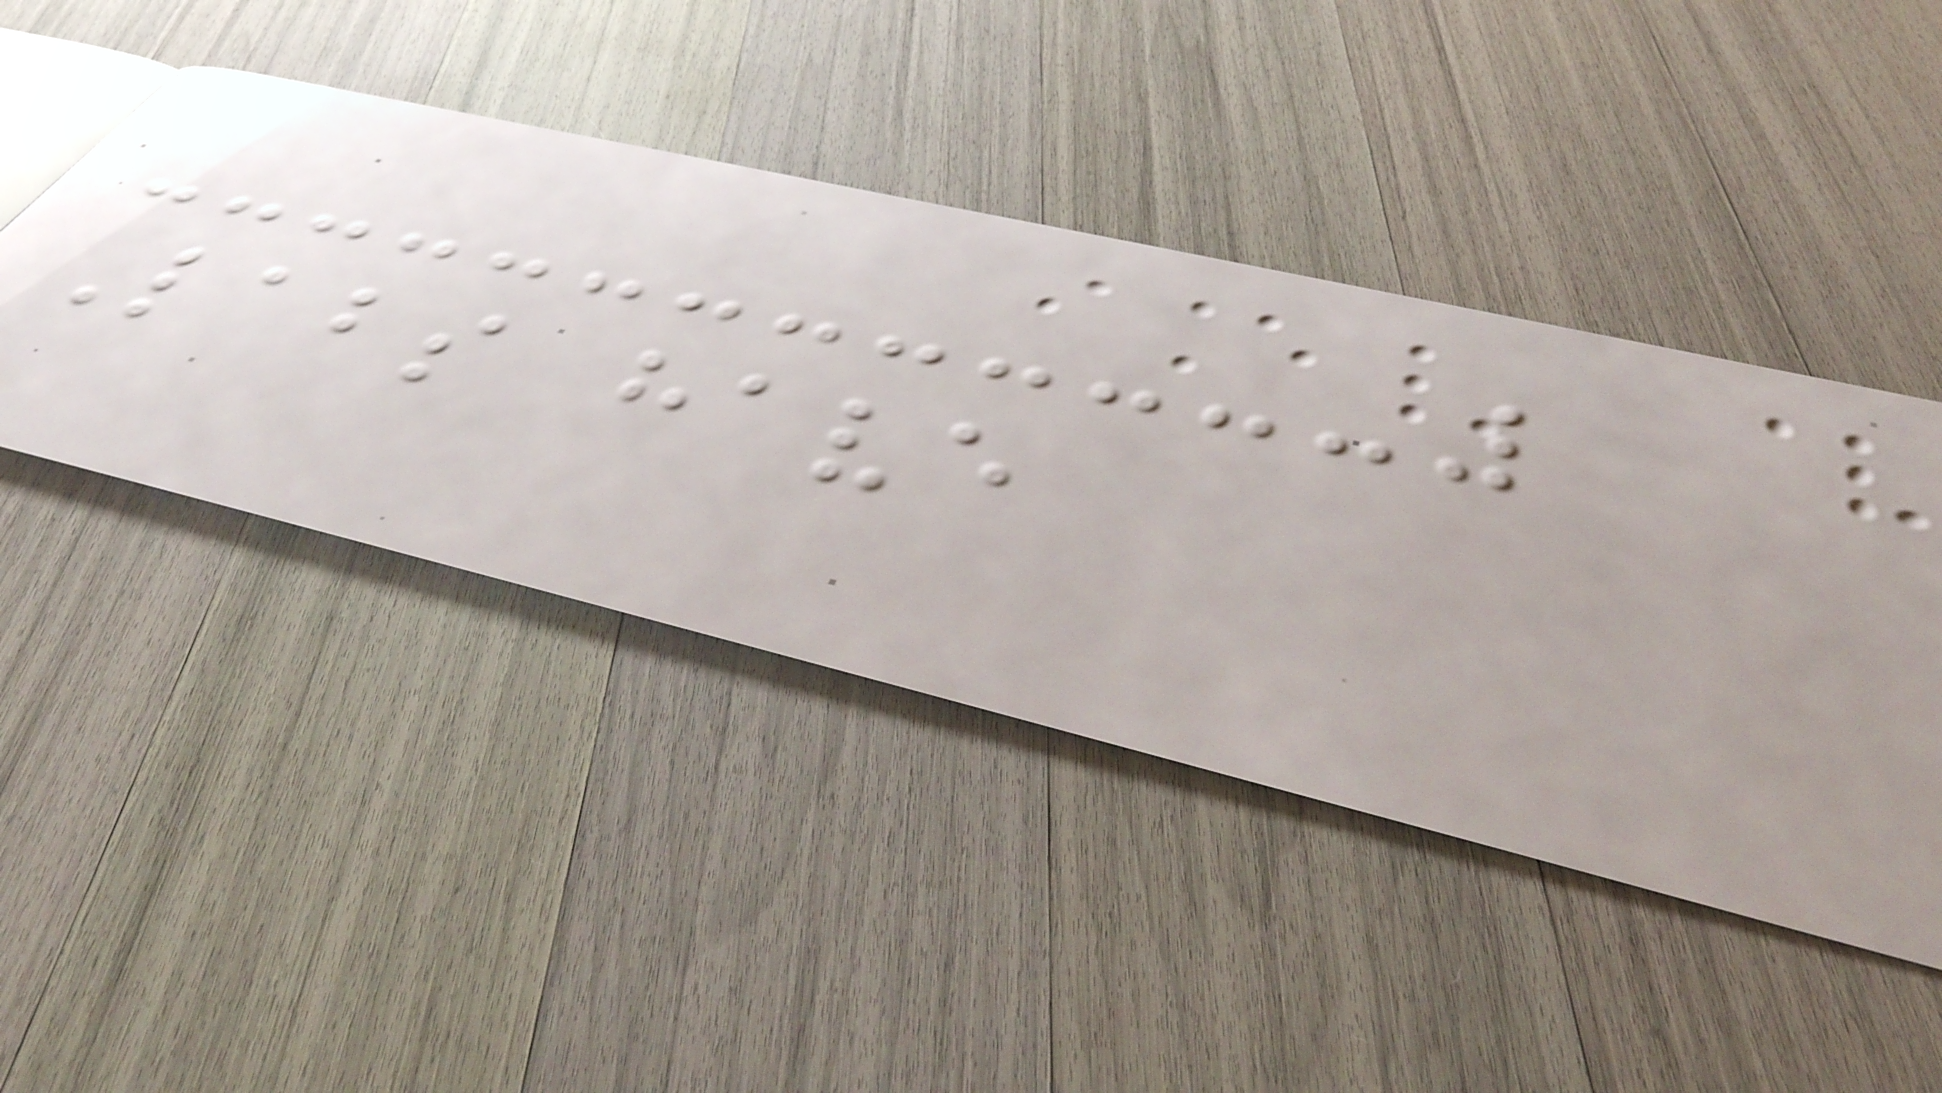Labs have
